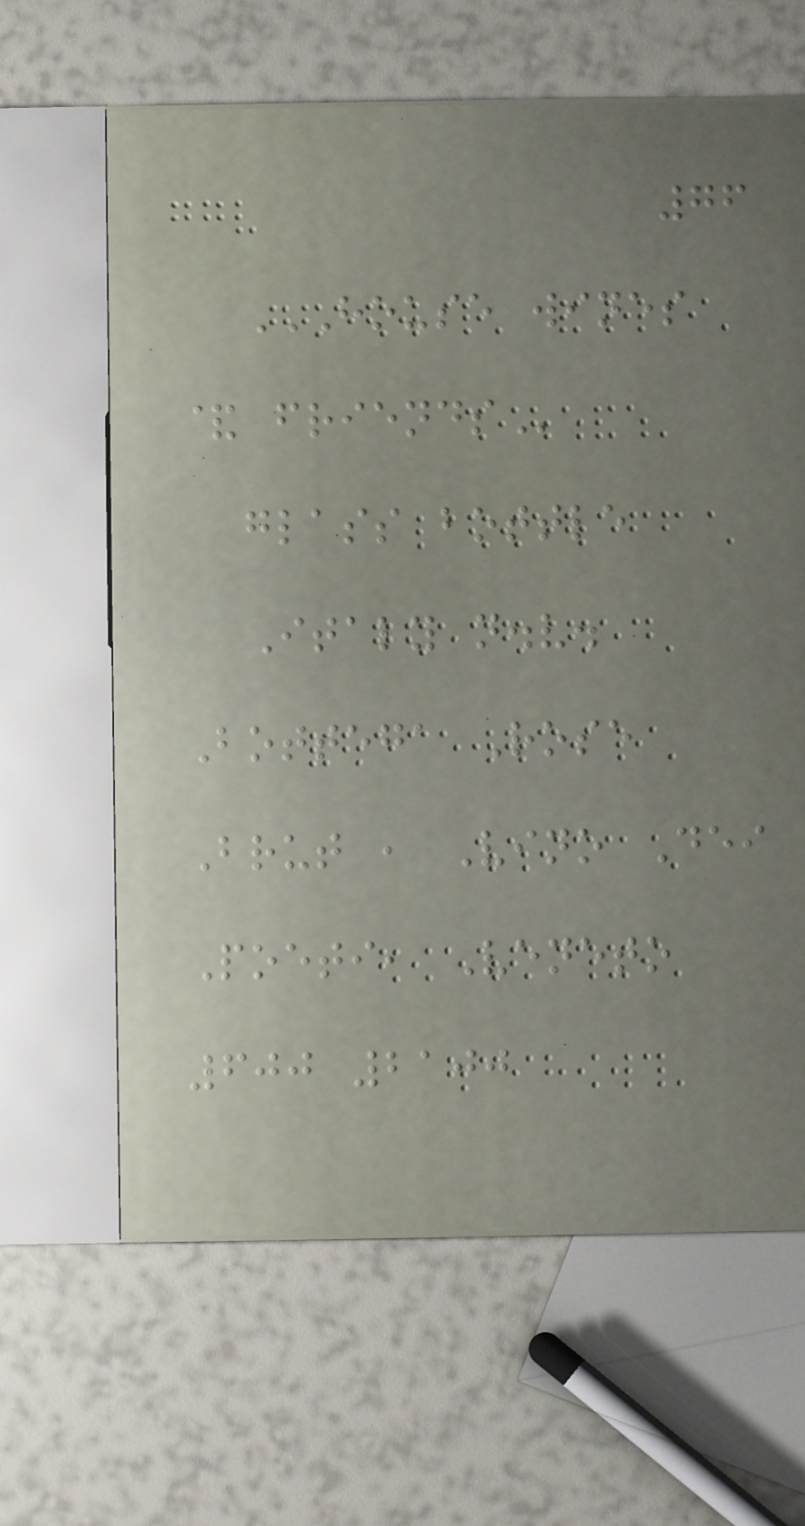76
HOUSE WINES
& FRIENDS
glass bottle
Italy n.v.
Bottega Rose
Brut , Vino Dei
Poeti, Veneto
600 2100
